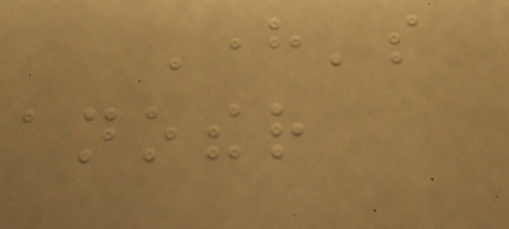Here's
another
